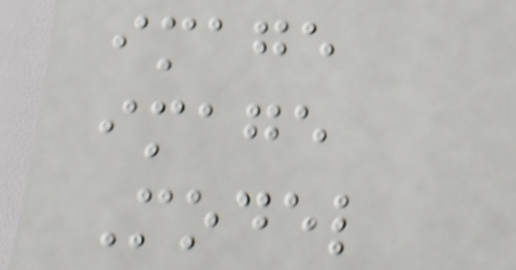image
image
Model
